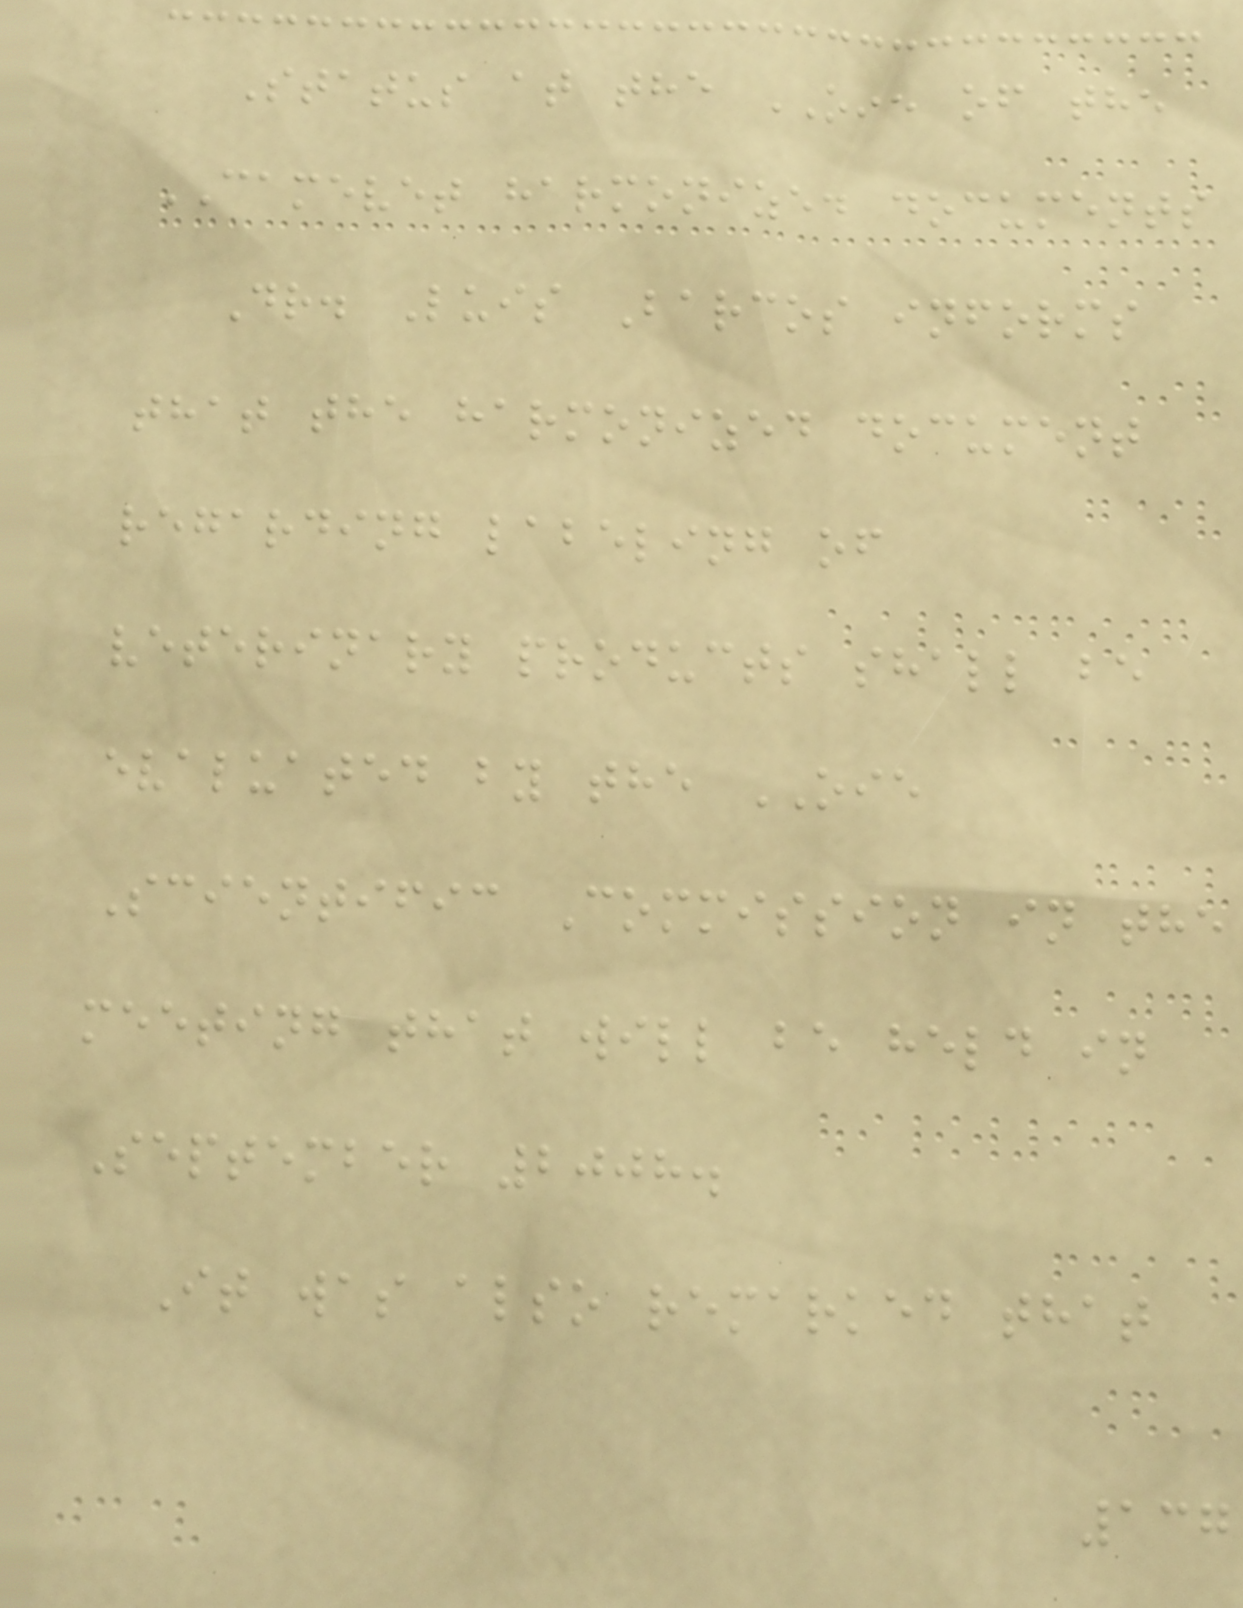Status at the OIE of the
CAMEVET harmonized documents
Dr. Luis Barcos informs
that the harmonized document
regarding labeling of
veterinary products shall be
evaluated by the OIE
Scientific Commission in the
meeting that will be held in
September 2008.
It was also remarked that
137
